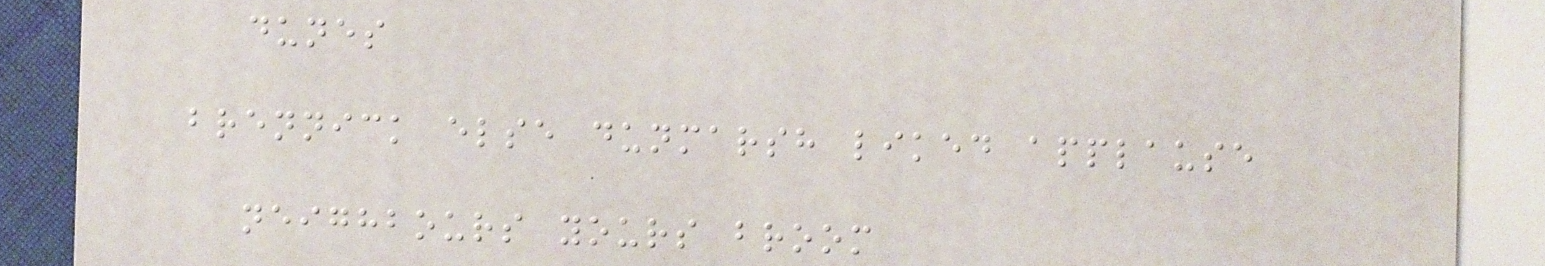dunes
brennick else dunmarsh liked applause
neighbours yours broom
